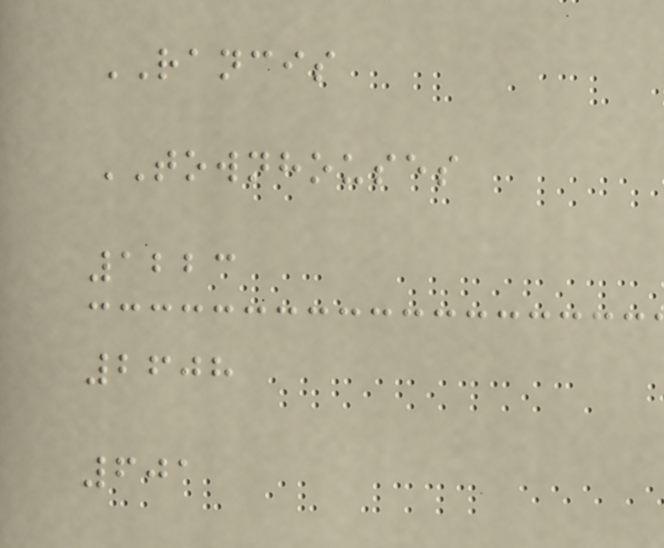RANCIS
TOWNHOUSES
1223
2608
601
